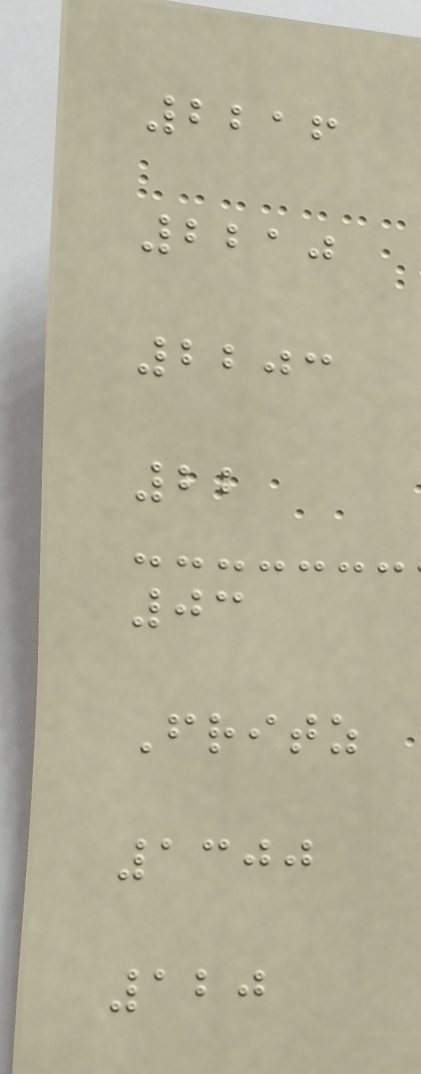2216
2210
2203
22
03
Fritz
1300
120
